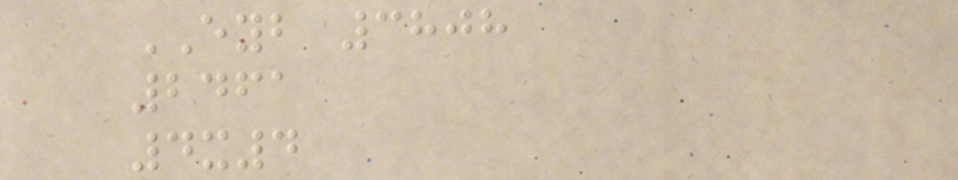EYB 3808
2461
4x4
